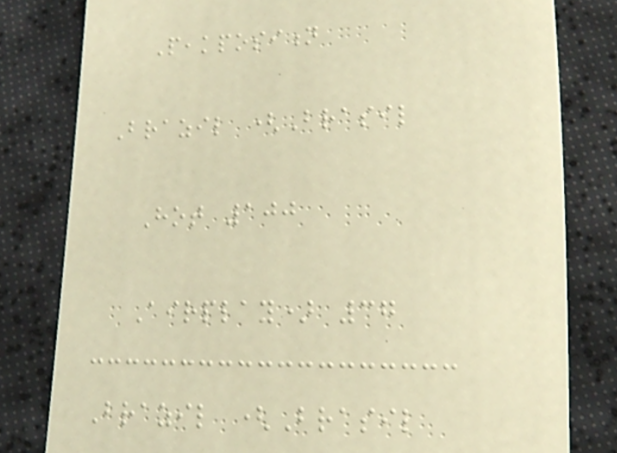Peakposition
Brazil (Brasil
Hot 100
Airplay) 37
Brazil (Brasil
